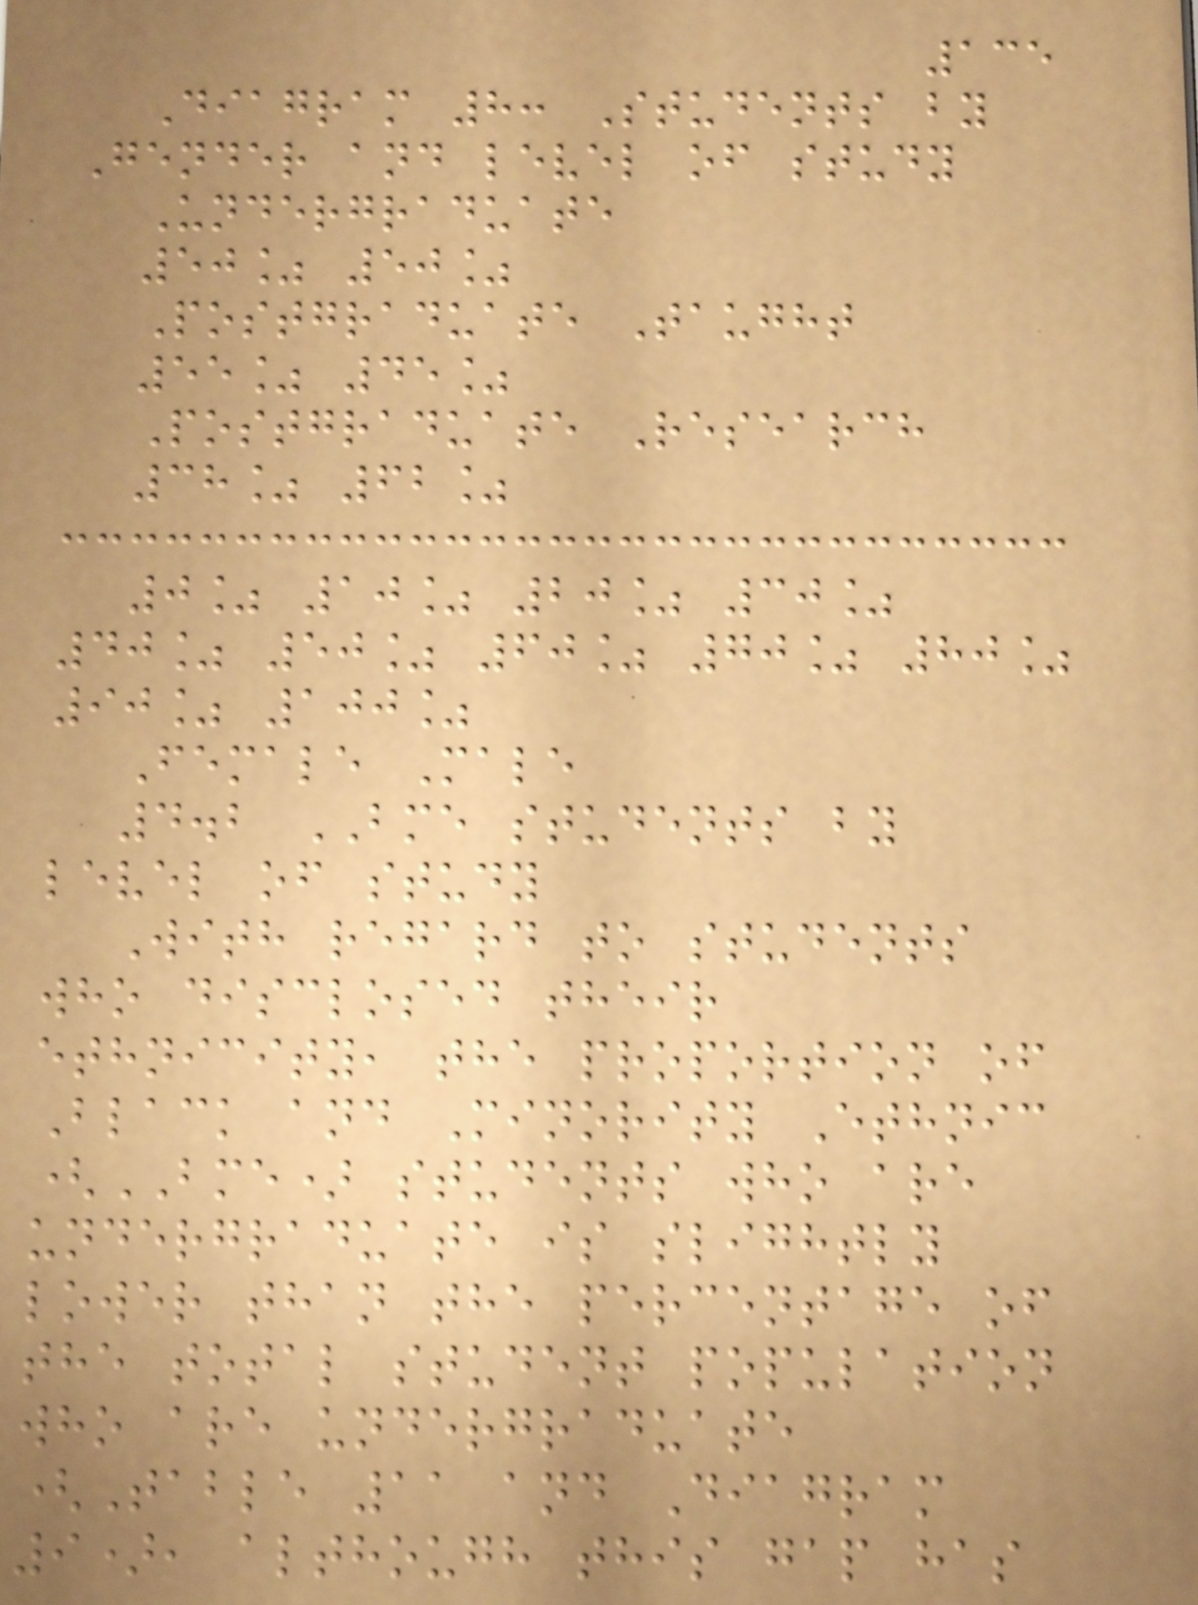135
Diagram 8: Students by
Gender and level of study
Undergraduate
50% 50%
Postgraduate Taught
55% 45%
Postgraduate Research
38% 62%
0% 10% 20% 30%
40% 50% 60% 70% 80%
90% 100%
Female Male
4.2 BME students by
level of study
With regard to students
who disclosed their
ethnicity, the proportion of
Black and Minority Ethnic
(BME) students who are
undergraduate is slightly
lower than the percentage of
the total student population
who are undergraduate
(Table 11 and Diagram
9), although this gap has
